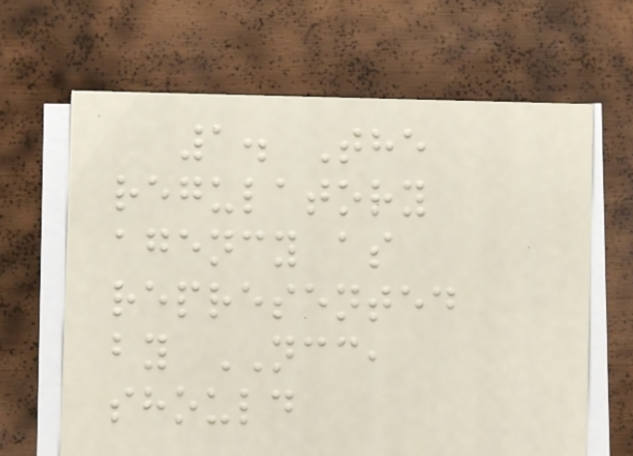1. The
regulatory
agency as
represented
by NCC,
should
